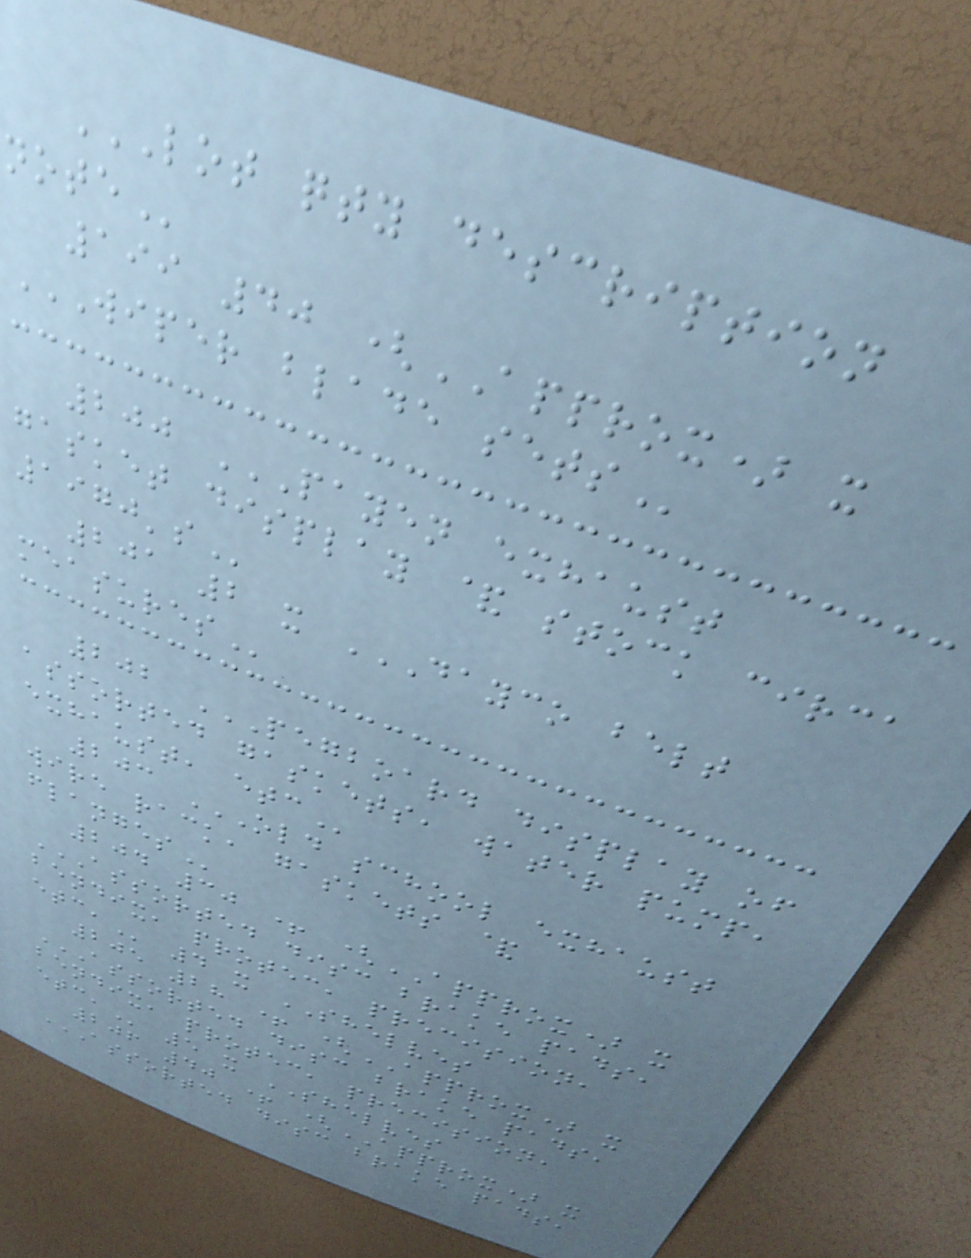LOT QTY DESCRIPTION
NOTE
199 40 (APPROX) x
WIPER BLADE SETS
200 PAYEN EXHAUST
GASKET DISPLAY & STOCK CIRCA
1970'S
201 2 x DAYCO BELT
MEASURES
202 PEGBOARD DISPLAY OF
ASSORTED GASKETS, WATER PUMP,
EXHAUST, ETC
203 OLD SCHOOL EXHAUST
WIRE RACK, GASKETS &
FLANGES
204 30 + (APPROX) x
ASSORTED DISC BRAKE PADS,
BENDIX, PROTEC, PRECISION,
ETC, 4 x SHELVES
205 28 + (APPROX) x
ASSORTED DISC BRAKE PADS,
BENDIX, PROTEC, PRECISION,
ETC, 5 x SHELVES
206 40 + (APPROX) x
ASSORTED DISC BRAKE PADS,
